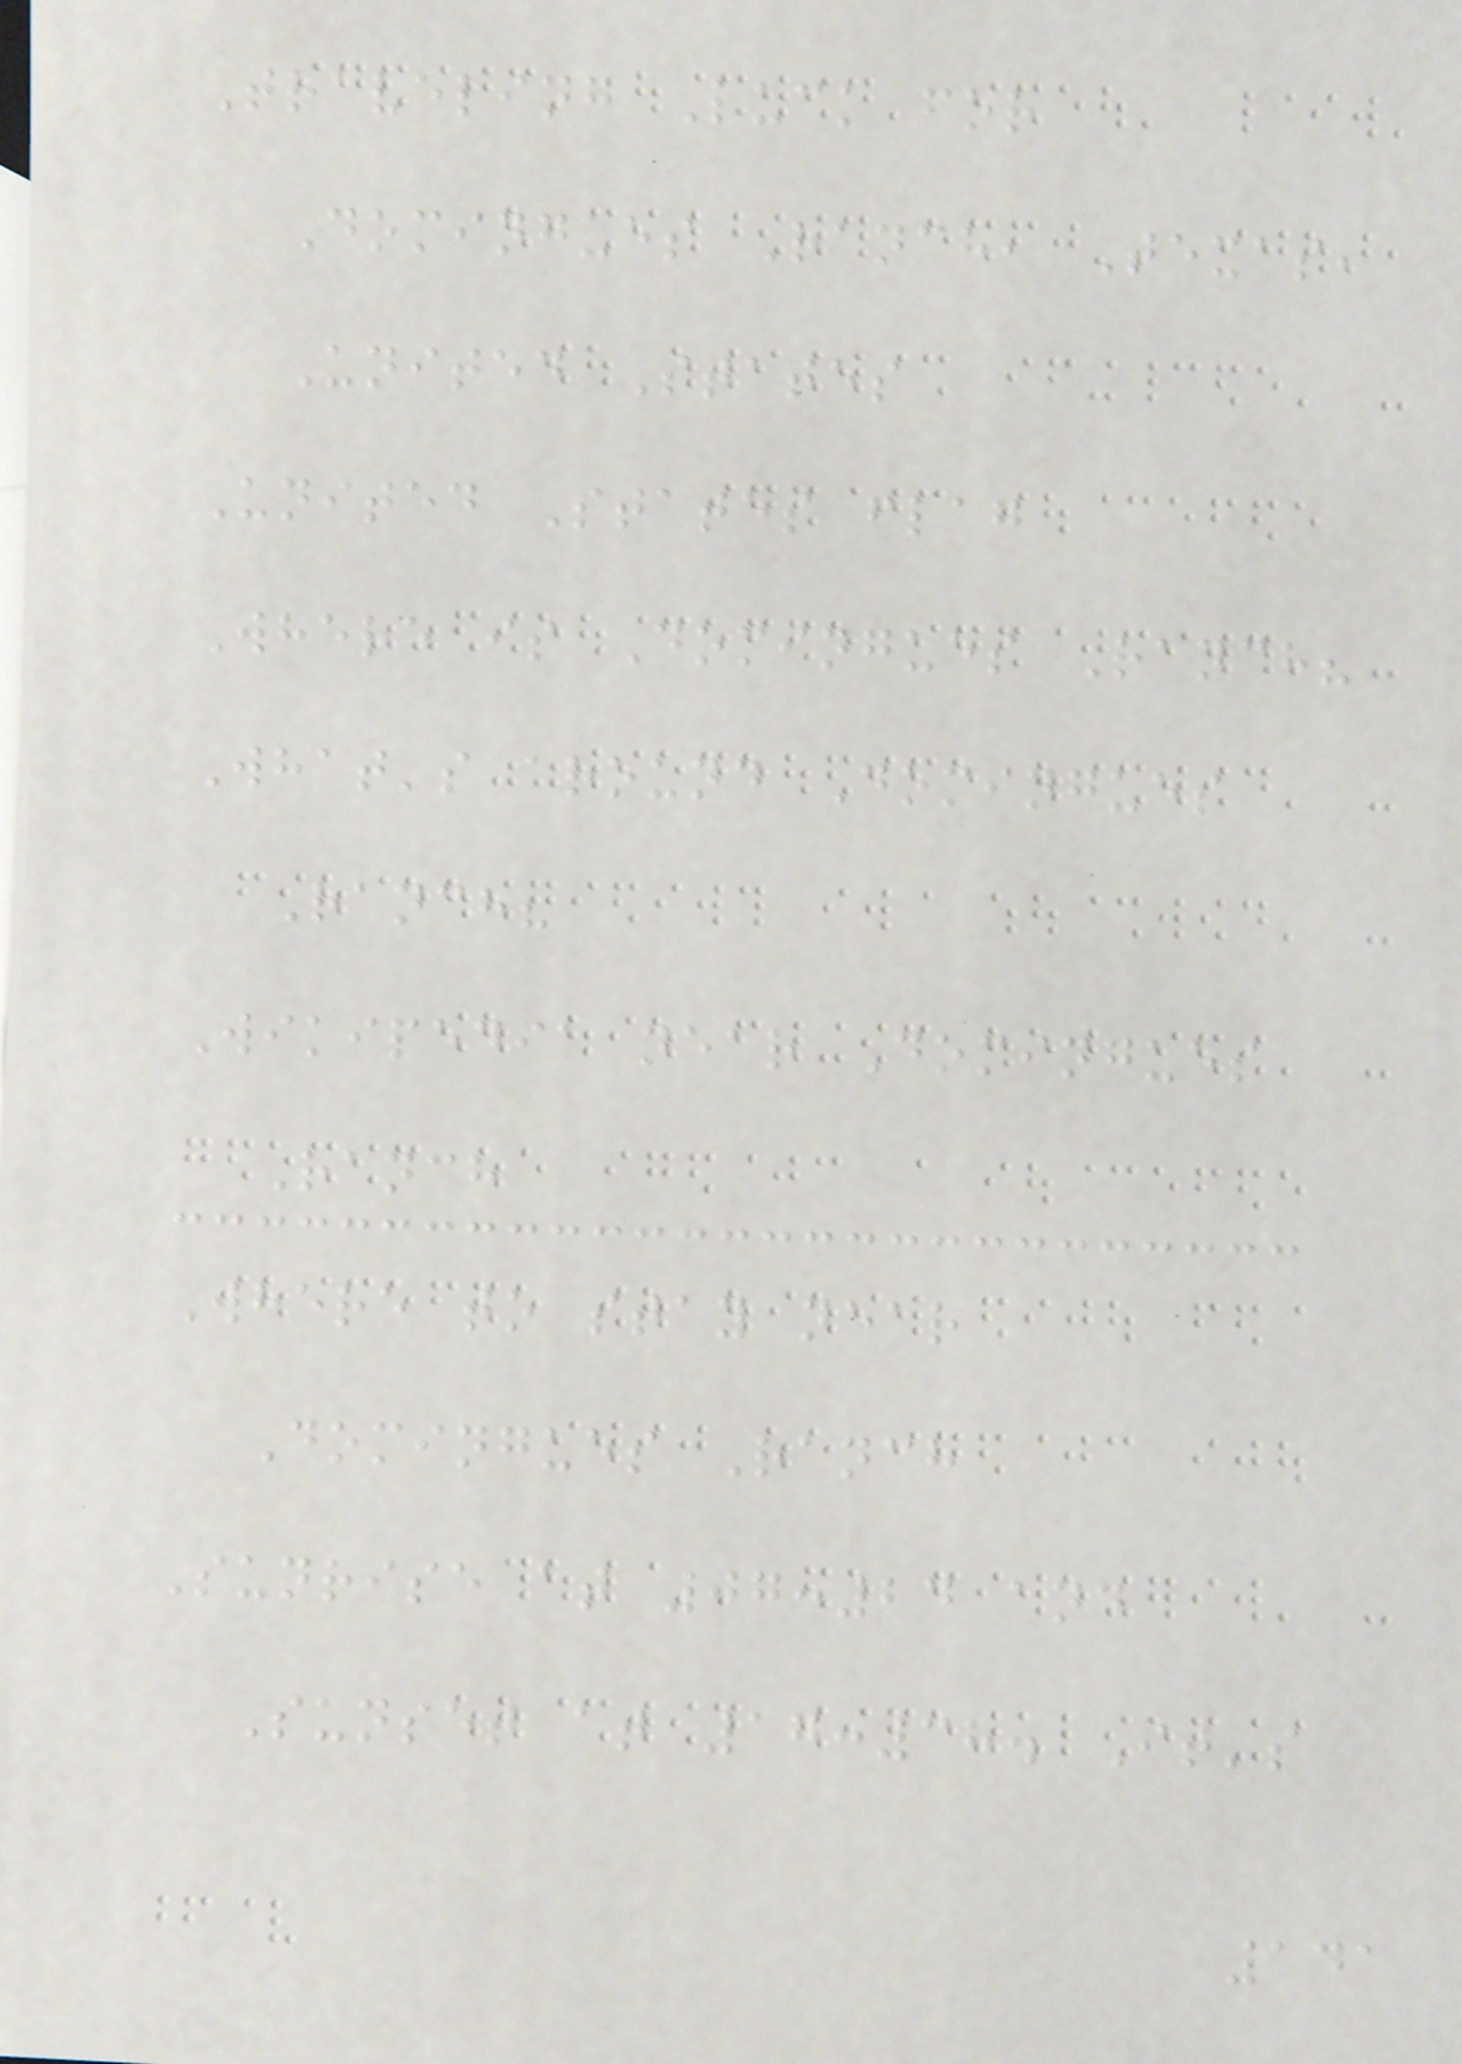Traveling Luck for
Domingues Ranch, Texas,
United States
United States flag
Where is Domingues Ranch?
What's around Domingues
Ranch?
Wikipedia near Domingues
Ranch
Where to stay near
Domingues Ranch
Sunrise at 07:24 and
Sunset at 17:38. It's
141
